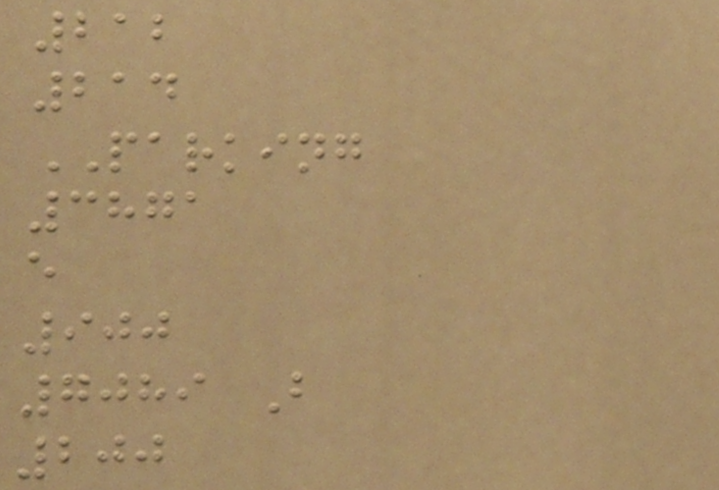212
214
PARKING
3871
e
900
7089 B
200
